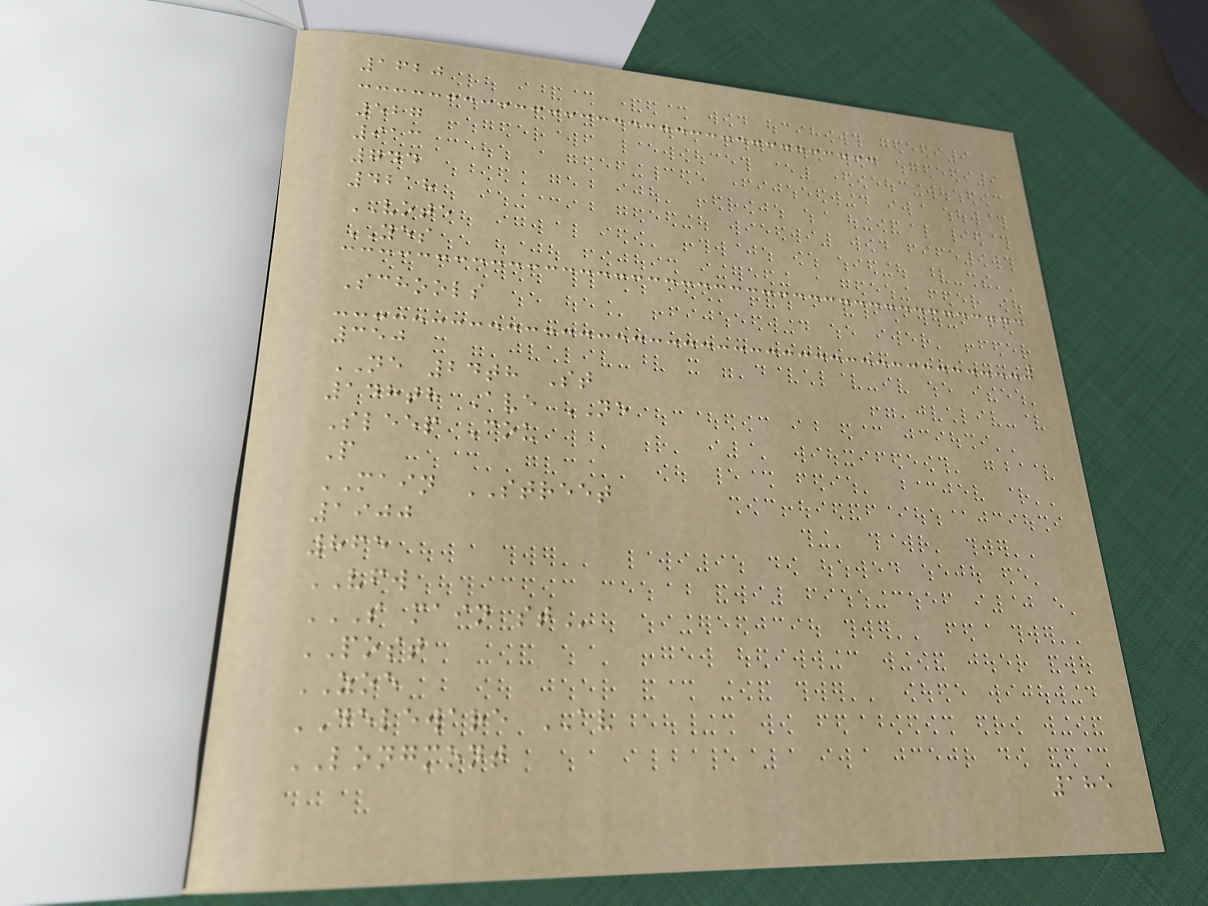1620
527
913
744
4218
VOTE
YES
Schools
350
NE 24th St
148th Ave NE
Sleep Cou
P
MAIN STREET
1900
865
VFW
S MAIN ST
POST
ZOE
DELEWARE AV
LONGMONT
185
